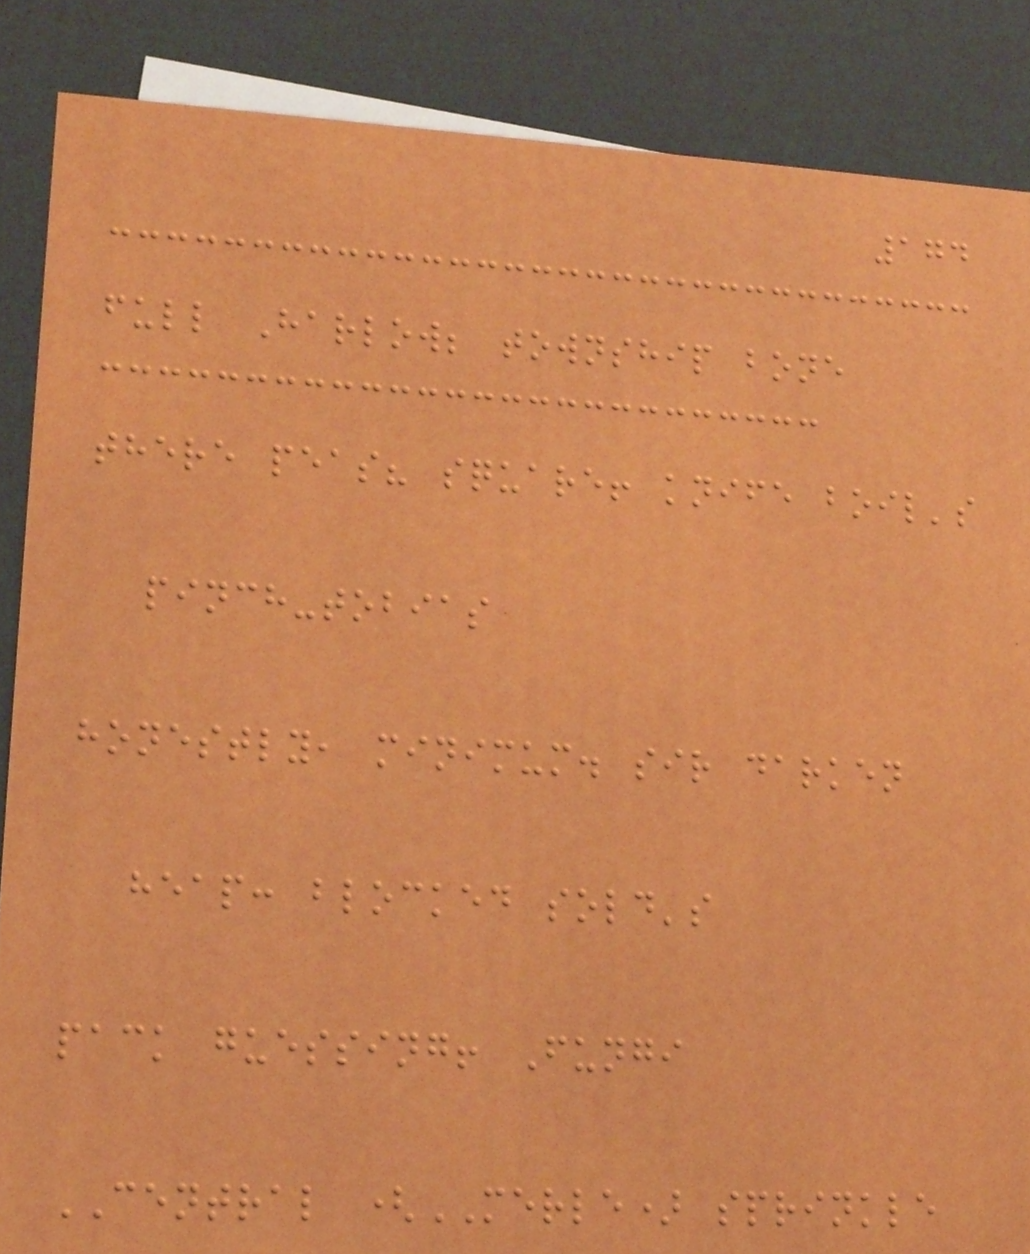174
full Harlow; township bone
there peas? square! knife boil's
pinch-tobias
honestly, minimum. sir darken
heap: blocked sold's
pack guessing! Fungi
CENTRAL (MERLE) sprinkle
